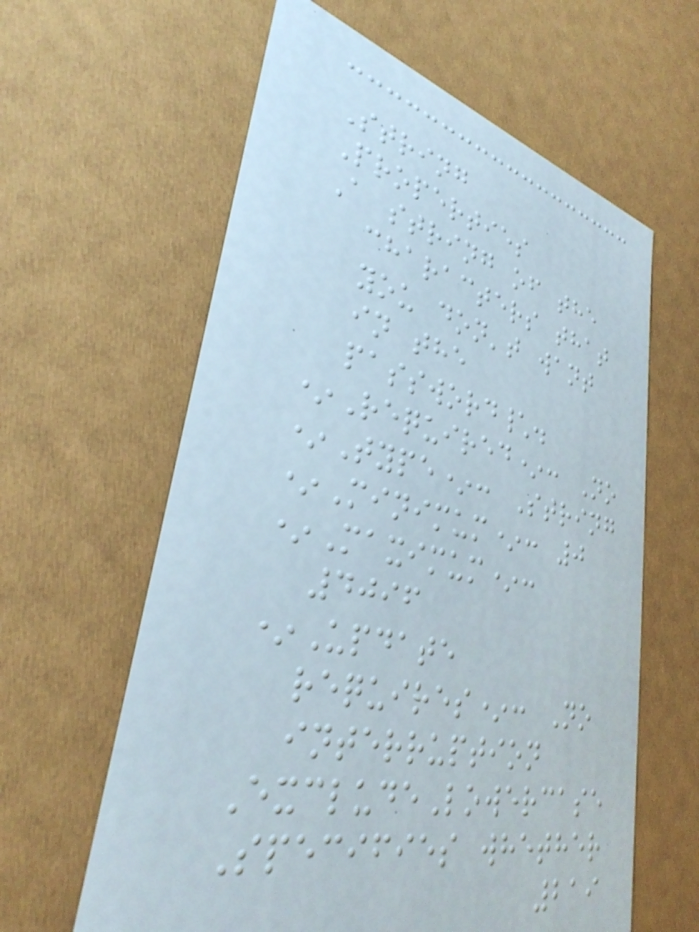String
Properties
A string of the
characters that
you don't want
in the
password\.
*Required*: No
*Type*: String
*Minimum*: 0
*Maximum*:
4096
*Update
requires*: No
interruption
ExcludeLowercase
Specifies whether
219
